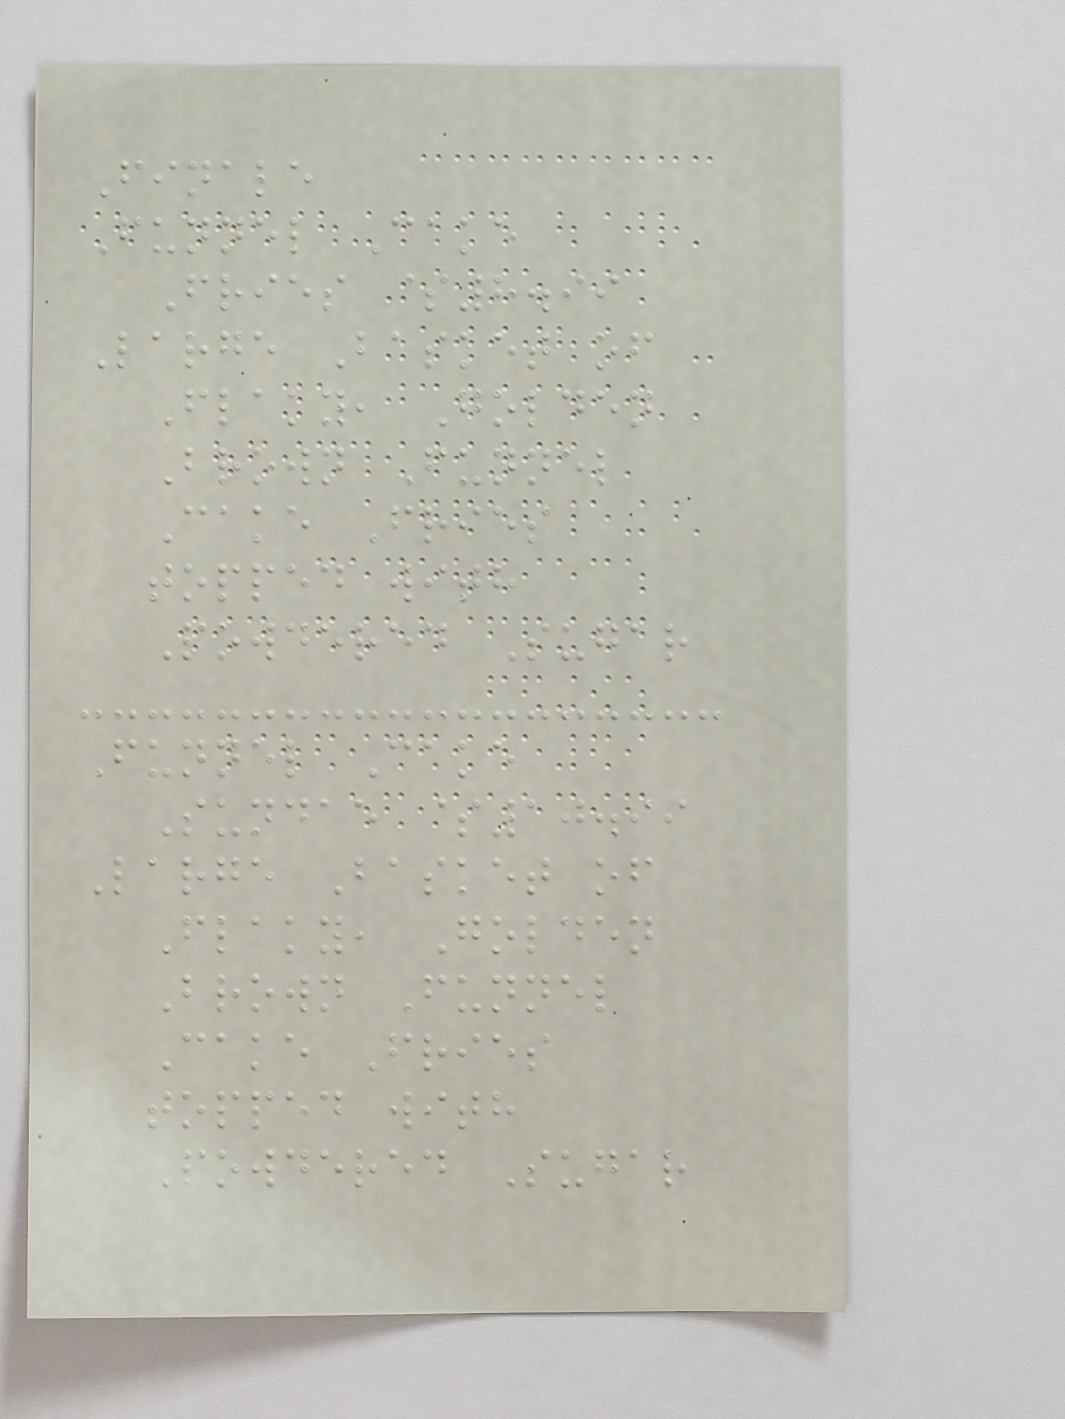Finale
Funnel Cake
Fries $8.99
Large Basket of
Flaky, Golden
Brown Funnel
Cake Fries
topped with
Powdered Sugar
Funnel Cake
Sundae $10.99
Large Basket of
Flaky, Golden
Brown Funnel
Cake Fries
topped with
Powdered Sugar
